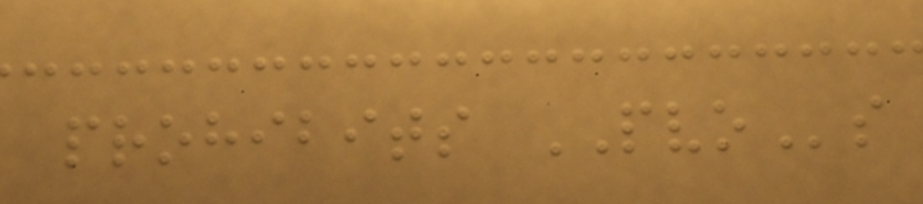prohibits PVOs
